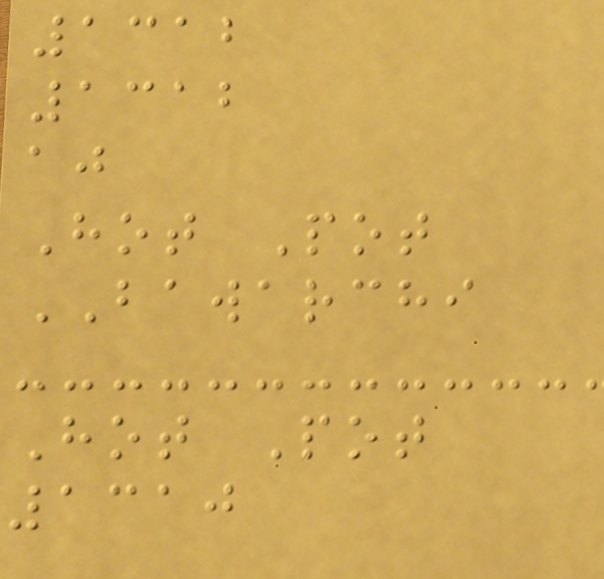1312
1312
aj
Hot Pot
BAWARCHI
Hot Pot
1310
